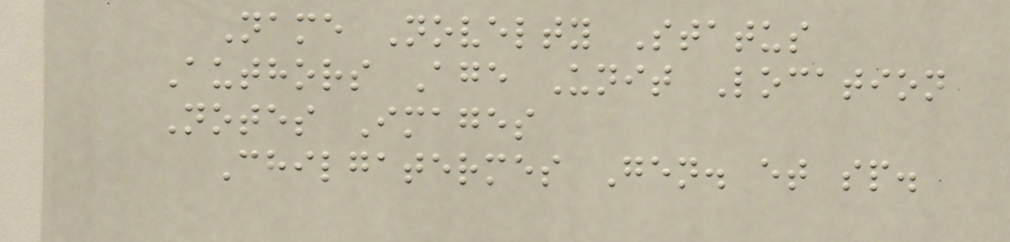Name Novelty Status
Authors Age Unit Location
Notes Images
Chilgatermes Gen. et sp.
